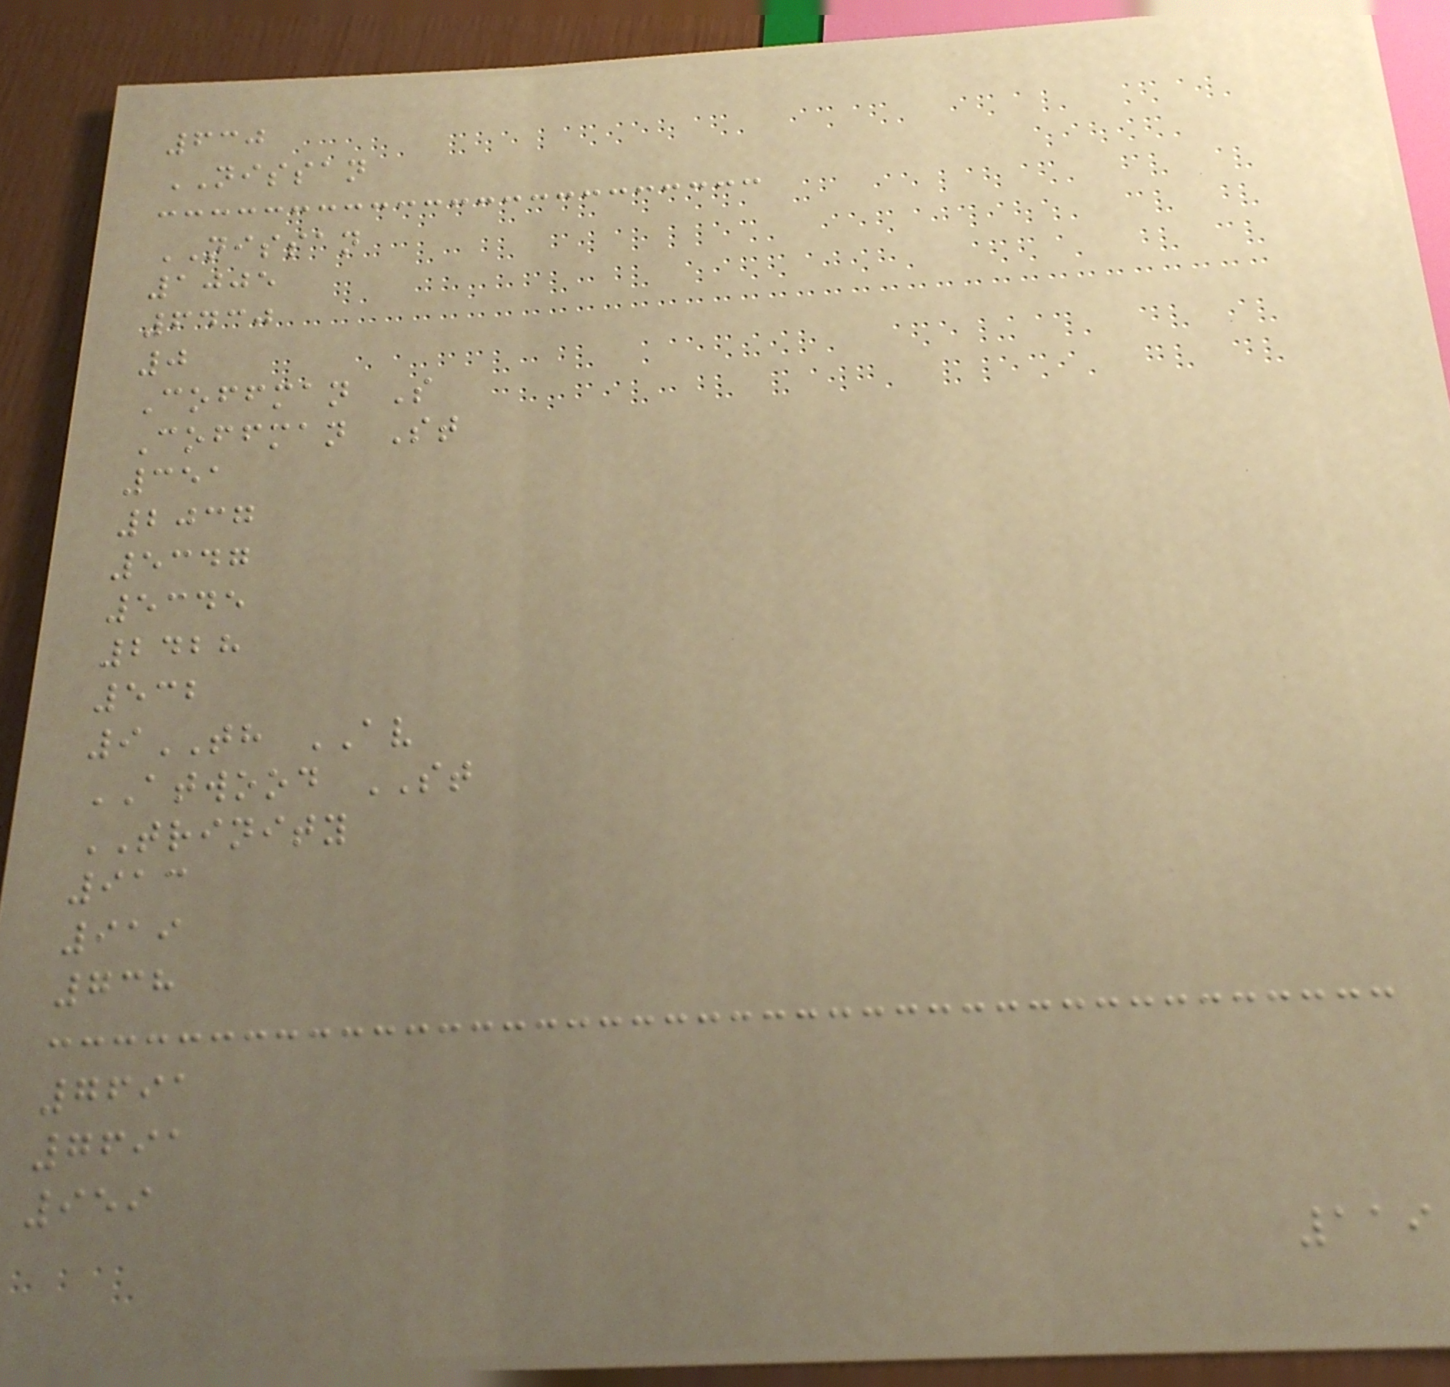630
NISSAN
NISSAN
1005
6430
0
Coffman S
Coffman St
351
2037
5347
5345
2428
532
9TH AV
ATWOOD ST
TRINITY
913
919
738
7691
7691
959
119
